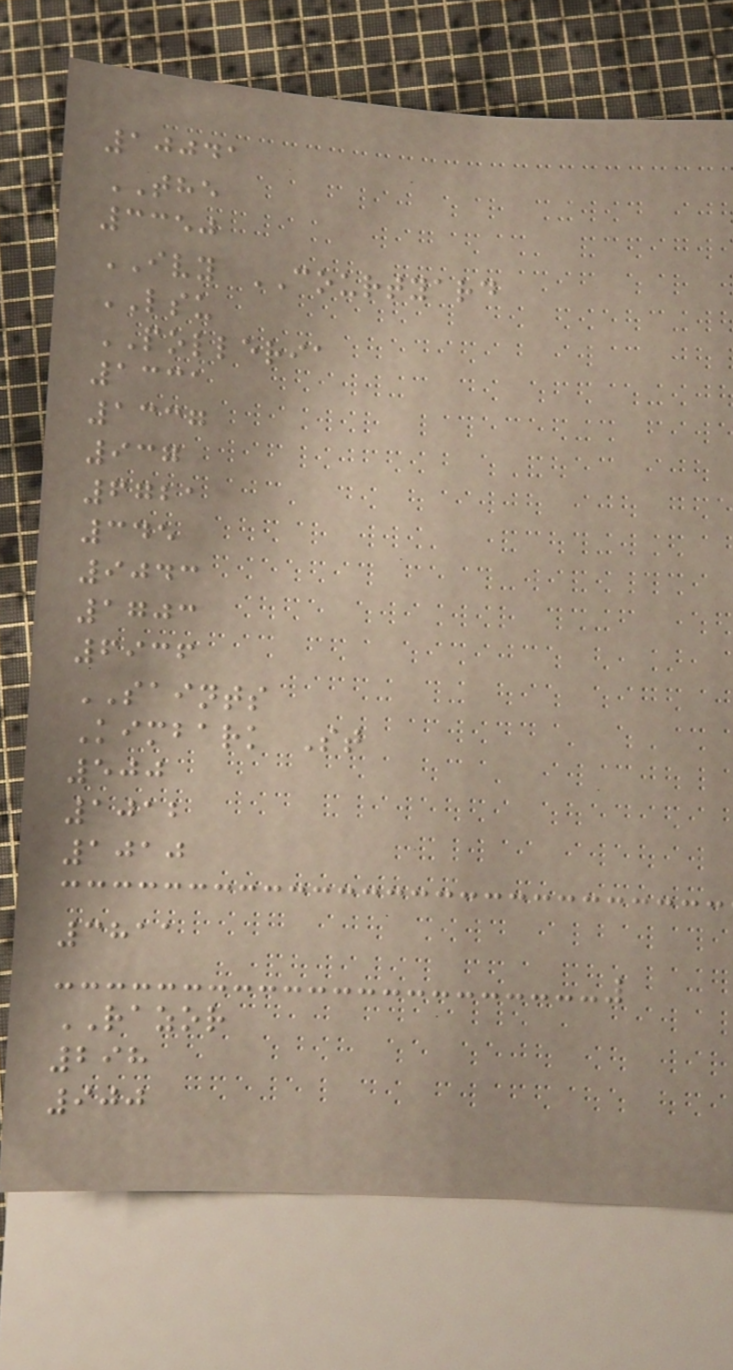10041
THE
3350
IVY COURTYARD
LSU
POLLERIA
1331
1337
937
6721
345
9043
1703
6936
SAINTS
Kimbark St
500
1012
1010
3811
RAZOR
298
900
